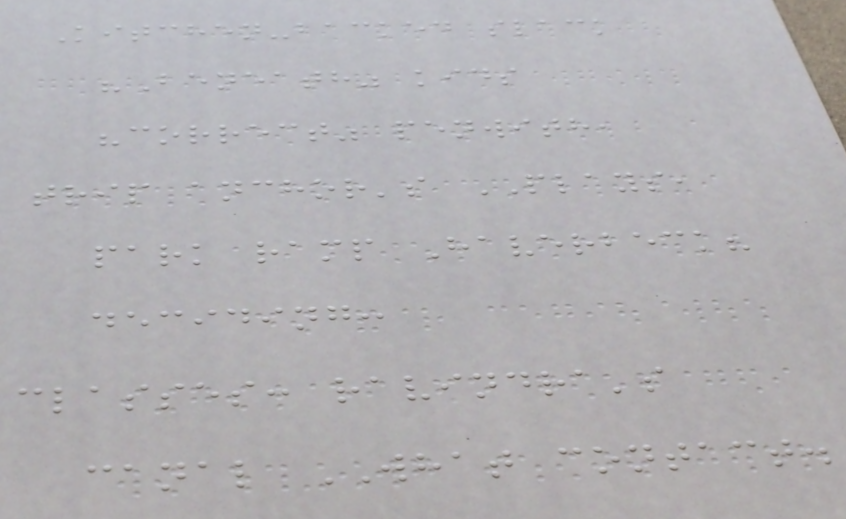Kitchen-backed slack
"Beneath" kids
"correct" penwith,
trip anchor's PLAYS,
park ramp Haverbeck?
deciding:
classes: ravindra's
canal WHAT contact.
